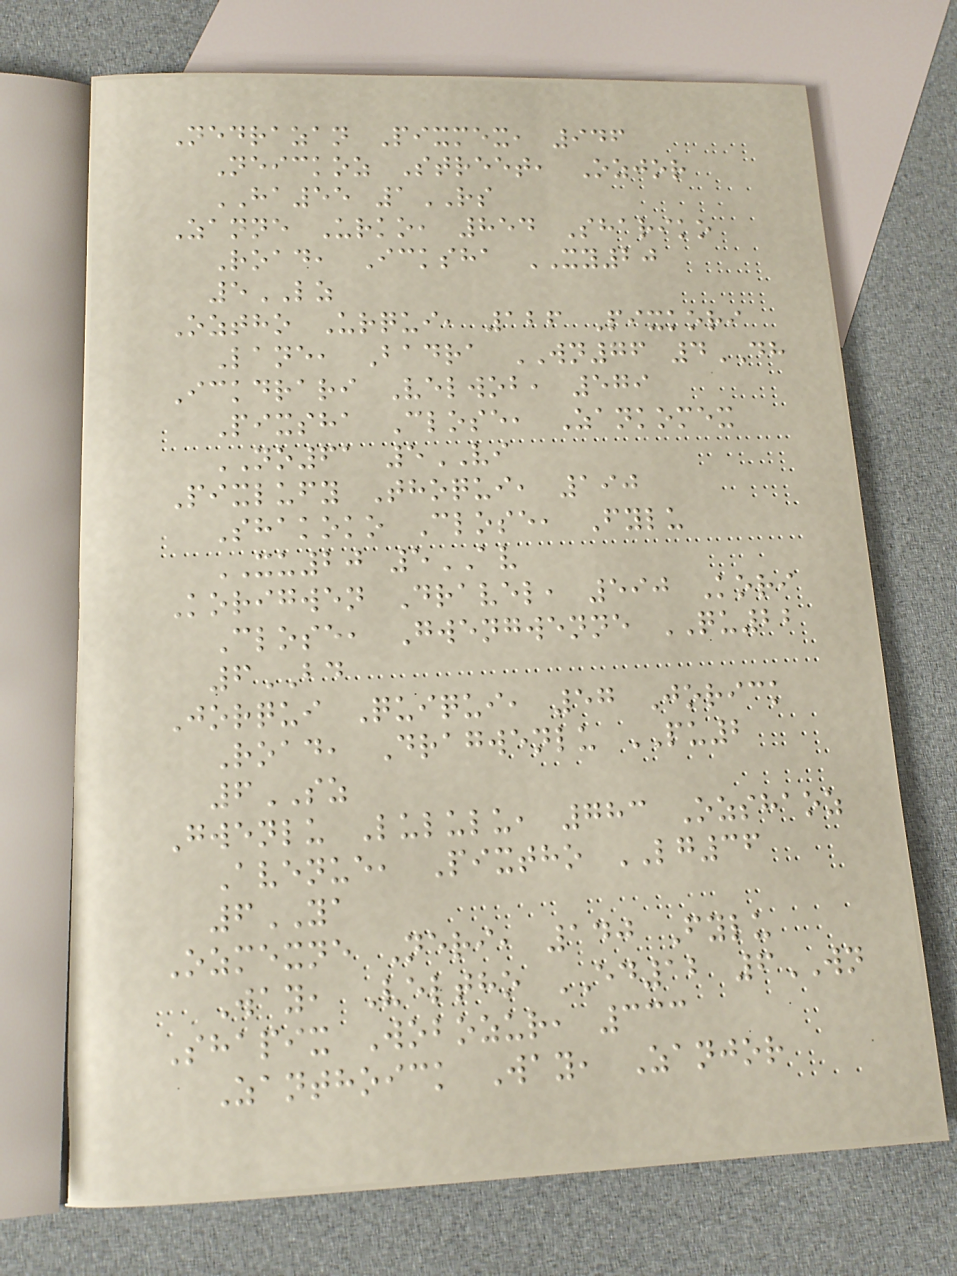Nedrazan Pixmex, 946
Neickoz Street, Ozjor
HA55 1RS
Zanne Urko, 854 Shariko
Road, Icksha XY20
5LZ
Oztho Urqui, 126 Pixkori
Lane, Badra WN76 4DH
Ickdrari Velwob, 579
Pixsha Close, Zankomex
NO61 5VI
Pixlufy Thoqui, 190
Shakoko Close, Fylu
XU20 5AV
Korigwen Dravel, 590 Kori
Close, Gwengwenne QU22
6BD
Jorqui Quiqui, 57 Jorick
Road, Dragwenlu PU2
6SZ
Gwenlu Lululu, 783 Ozshaoz
Avenue, Pixtho LG36
6YA
Ozmexne Neri, 140 Fylu
Way, Veltho ED12 6WN
Shapix Wobozur, 333
Zanthoick Way, Zanjor
